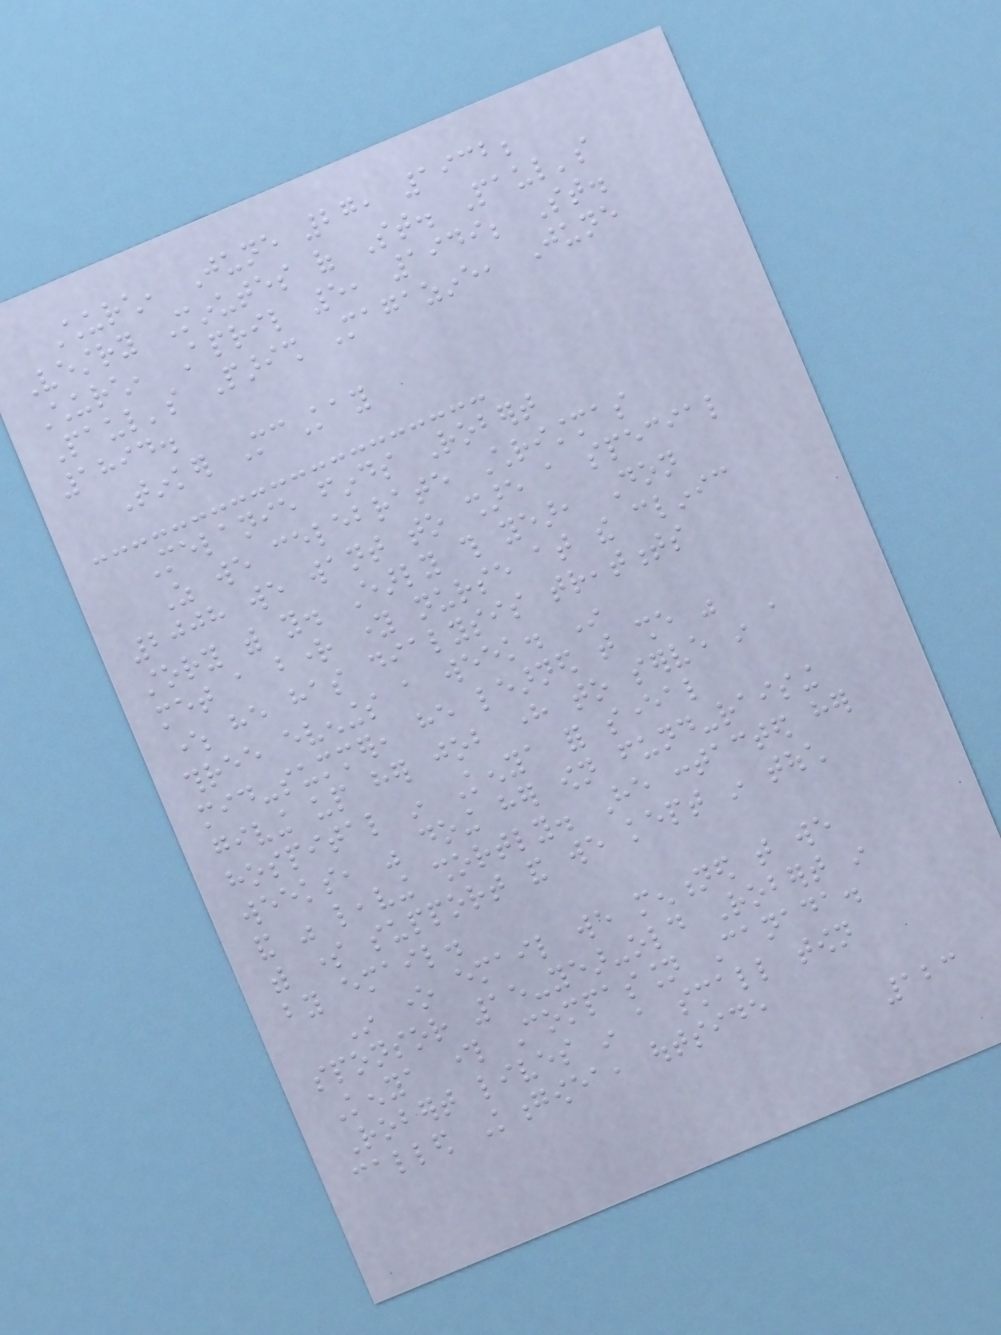Church, June 27, 1932;
Vestry Minutes of St. Paul's
Church, April 5, 1949; St.
Paul's Parish Magazine, June
1894.
Tinker McKay
Melanie finds Robert
As we celebrate Christmas
2008 we want to share a special
story with you. Early this year, Don
met a bright young nurse at the clinic
where he has dialysis treatments
three evenings a week. In
mid-summer, he learned that she was
giving up her job here to serve in a
hospital in Kenya for several
weeks, was doing her own fund-raising
and was leaving shortly. He contacted her
with some support and we kept in touch
by email.
In one email we mentioned that we
sponsor 15-year-old Robert in
Kenya through Compassion Canada.
Robert lives in a small town
called Kongowea, outside
123
